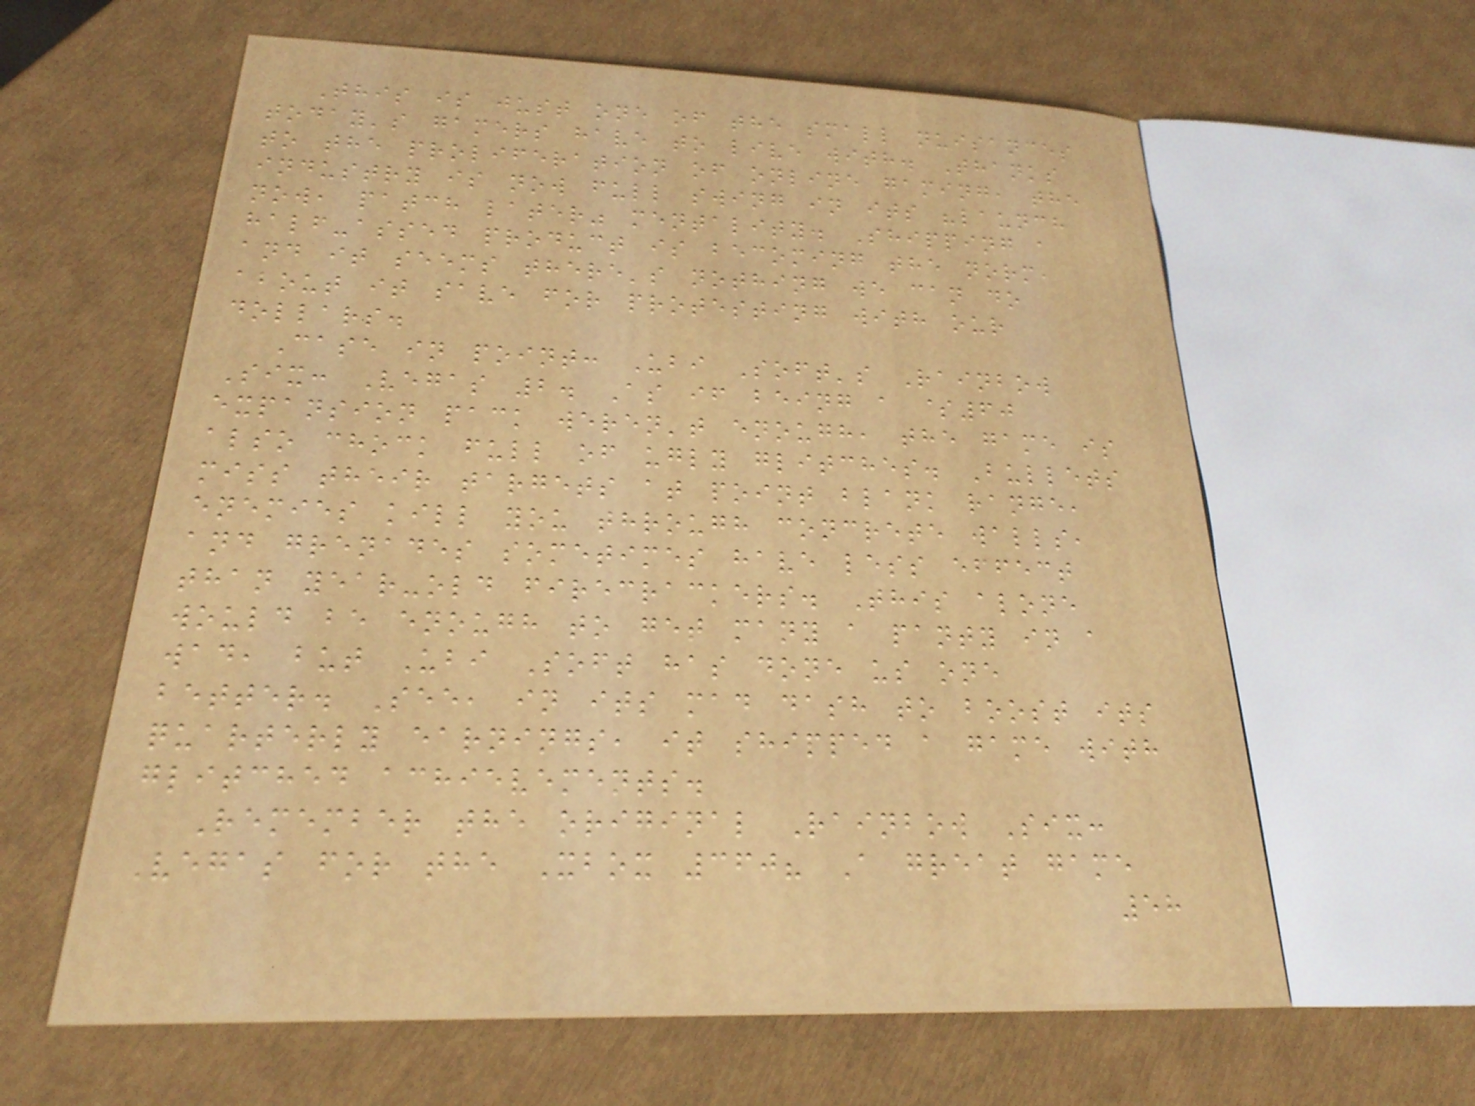This is just one of the small nuisances
today's gamers have to live with. Thanks
to the proliferation of online gaming, the
industry is now full swing in its "launch
now, patch later" mentality. Shipping a
half-assed product is becoming the norm,
and it seems there's nothing we can do
about it save for protesting with our
dollars.
Case in point: Ubi Soft's Rainbow
Six: Vegas 2. As if being a $60
expansion pack weren't enough, the game is
also chock full of ugly glitches. Bullets
miss their targets at point blank range,
enemies kill you through concrete walls,
and grenades sometimes have less effect
than year-old firecrackers. This alone
would be enough to get many a panty in a
wad, but Ubi Soft has done us one
better. See, in its mad dash to boost its
quarterly earnings, it shipped a game with
glitched achievements.
Remember the original Rainbow Six:
Vegas for the Xbox 360? A great game
58
